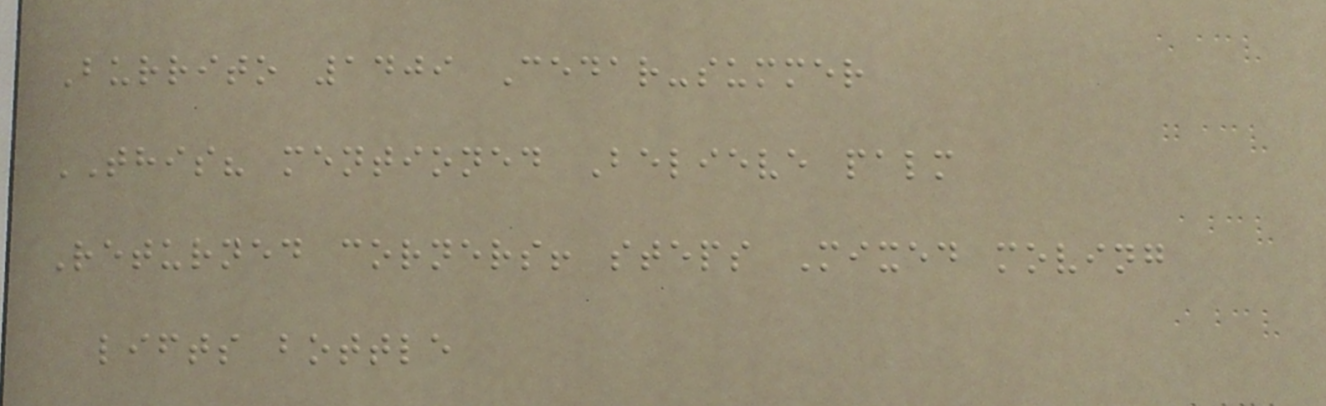Burrito 1409 Cedar-summer
THIS? mentioned Believe palm
Returned corners! steps Mixed moving
lifts bottle
